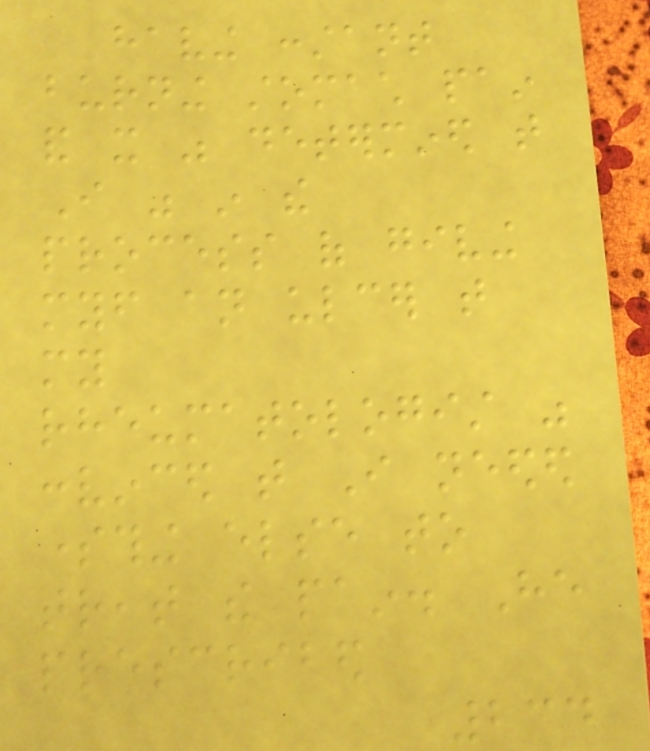having constant
burning stomach pain
and it was determined that
I was in the
process of giving
myself an ulcer that
my
rheumatologist was
convinced that I needed
something else to
treat the pain. He
prescribed
234
